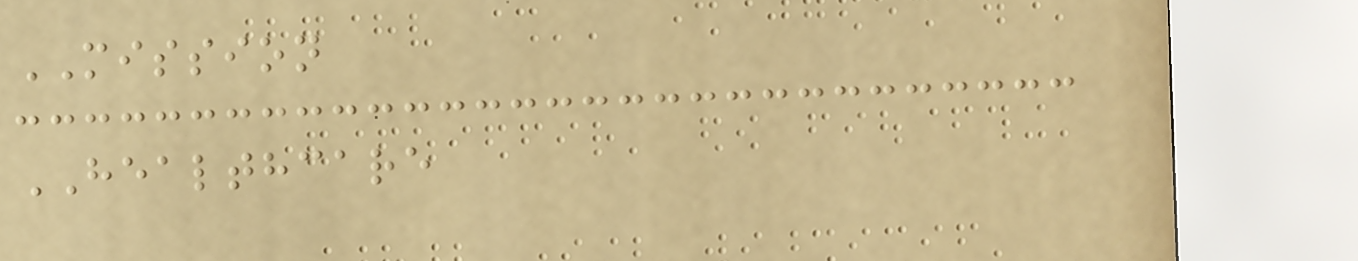MISSION
HEALTHCARE
